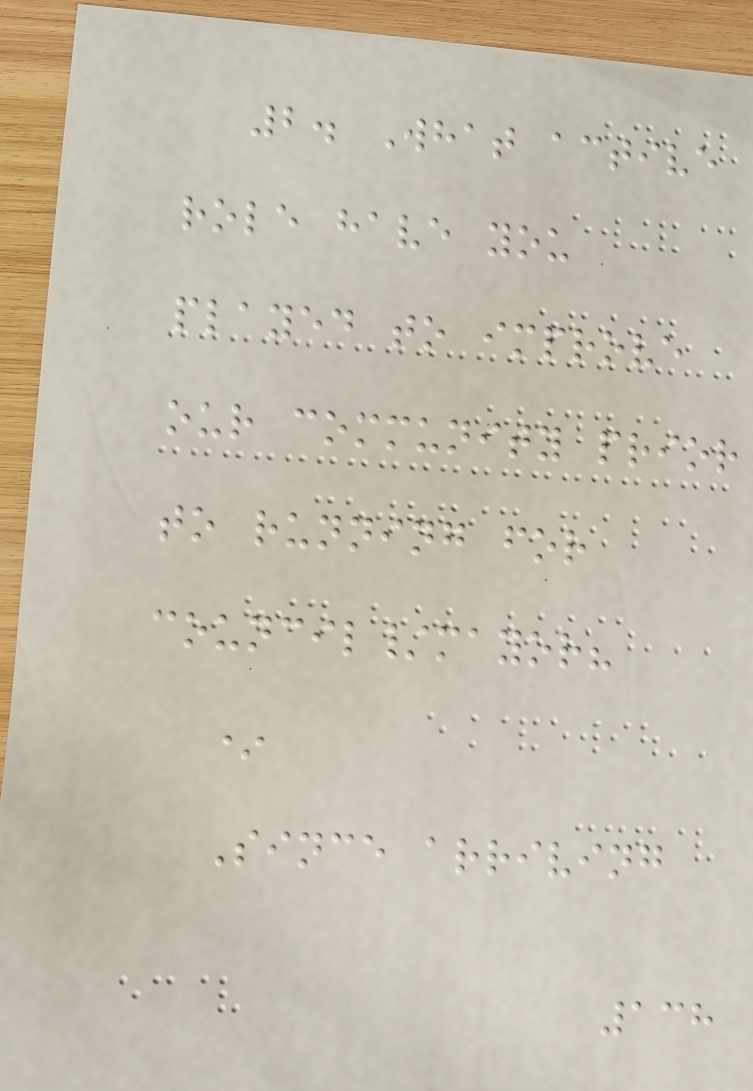2. What active
role have you
played to improve
our community prior
to running for
council/mayor?
*
Since arriving
138
